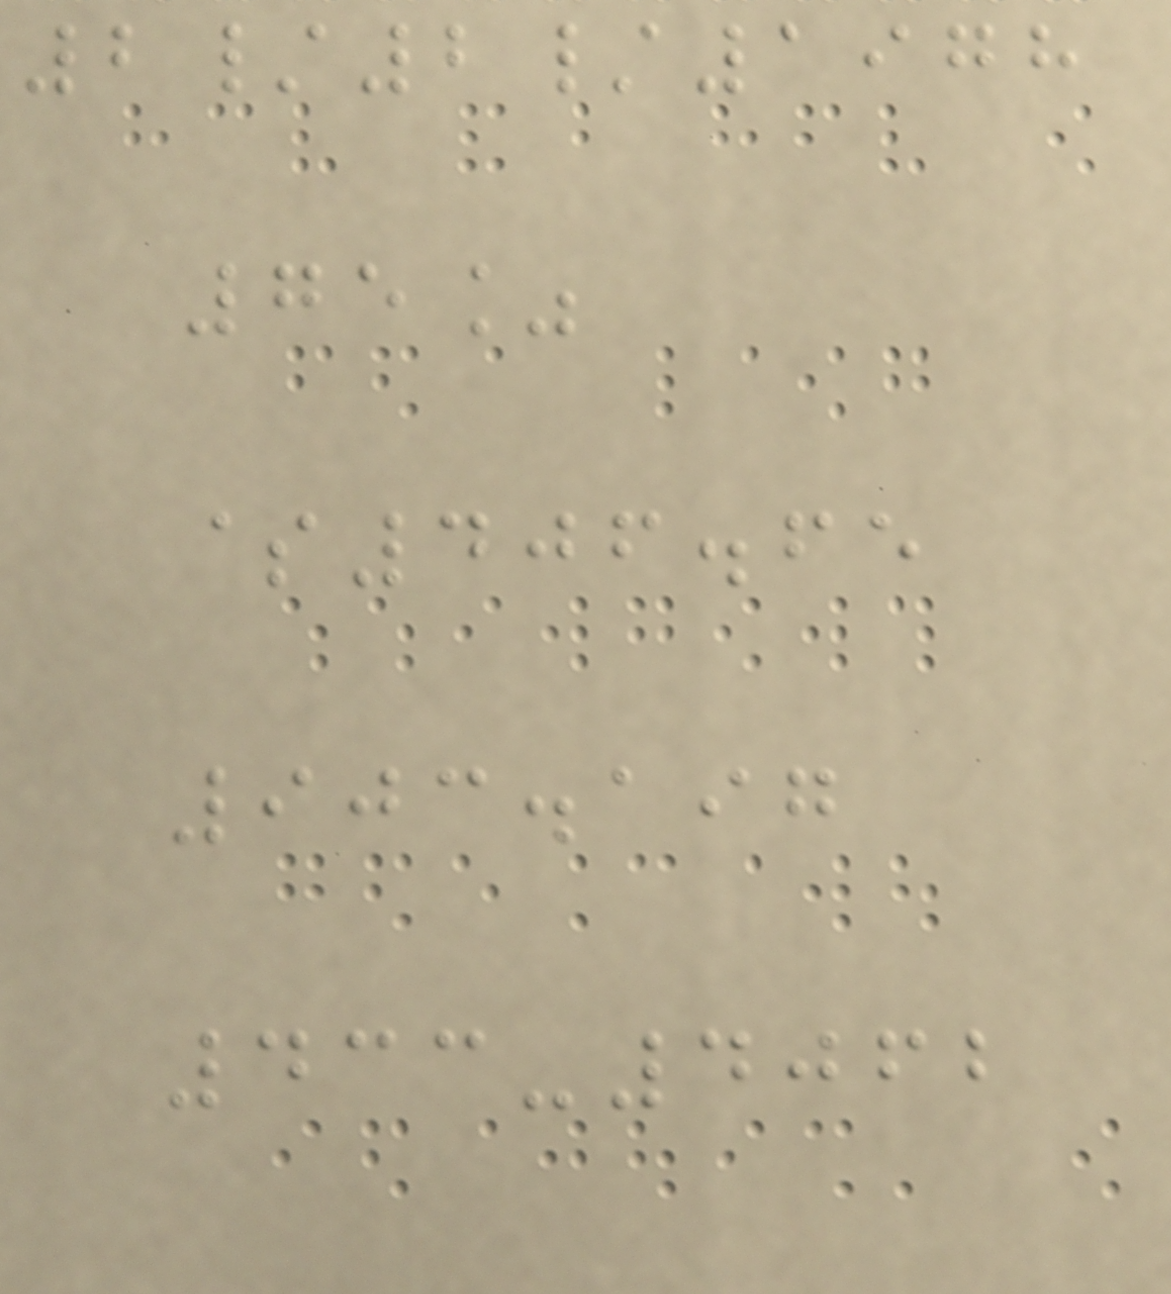2/2/1978
75%
$406.65
903.197
433-4062
